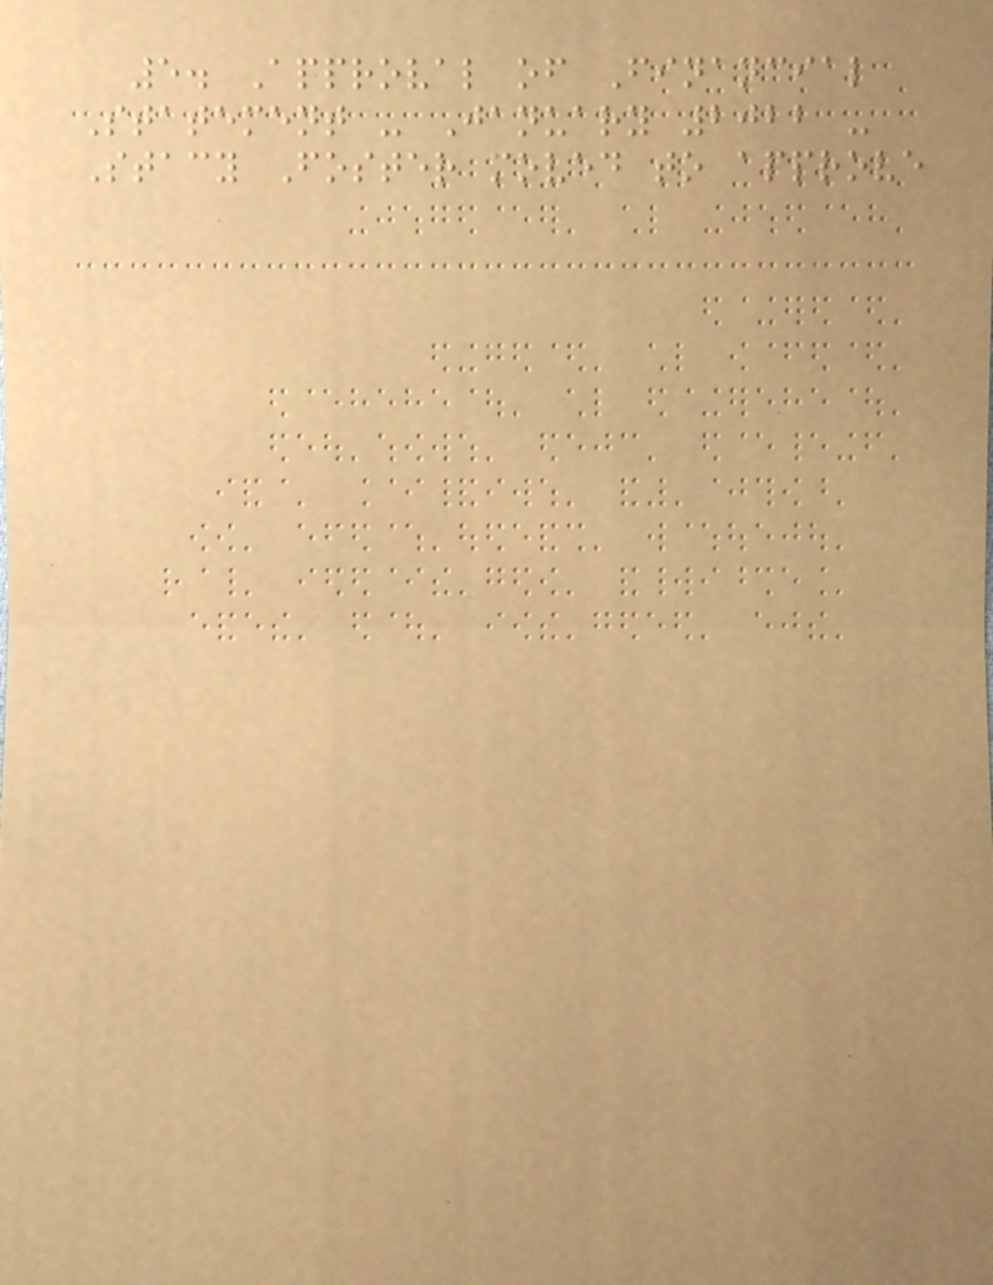5. Approval of Financial
Statement - January 2022 -
Stacy Foster moved to approve
